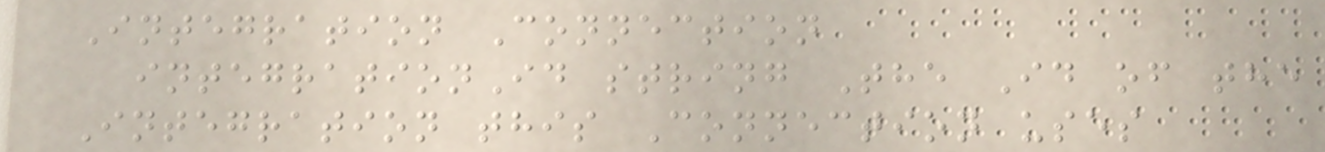Integration Connection
integrationId string The Id of the
Integration this Connection uses
